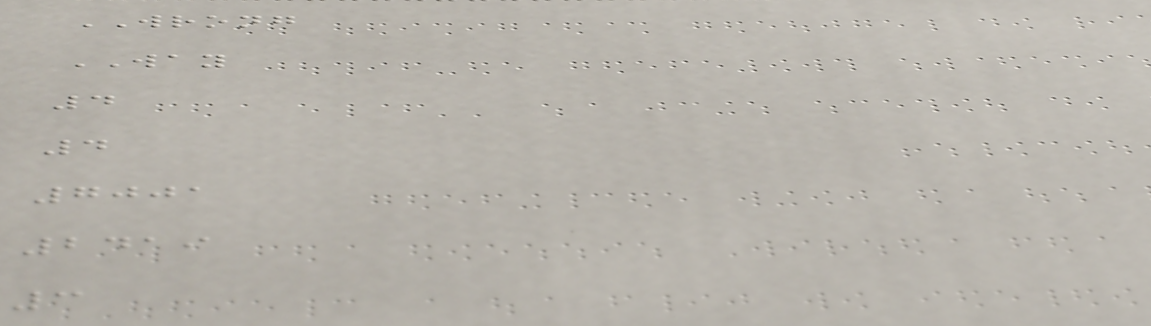WRONG
WAY
4
4
7001
2419
3
